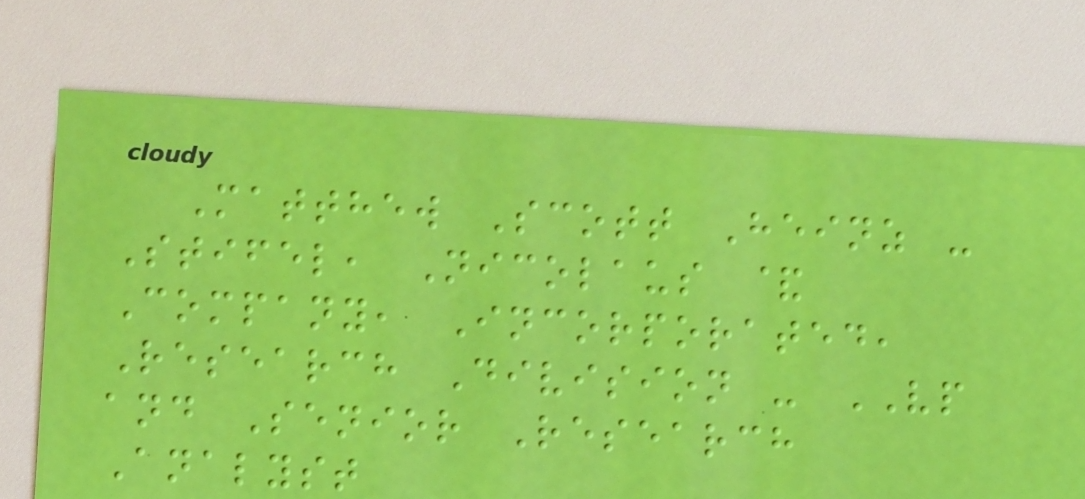Matthew Scott Heinz -
Stifel, Nicolaus &
Company, Incorporated,
Research Division - VP
and Senior Research
Analyst
